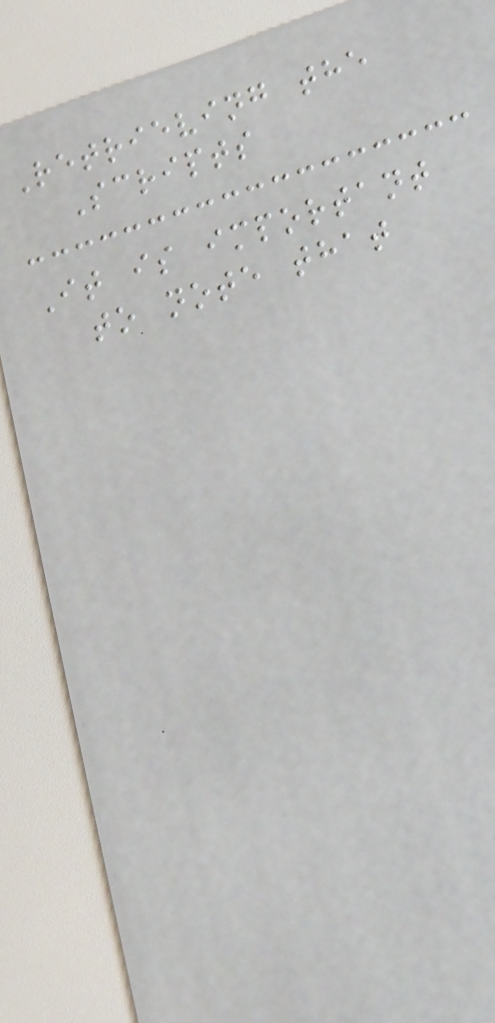Retrieving the
Scripts
It is important
to note that
